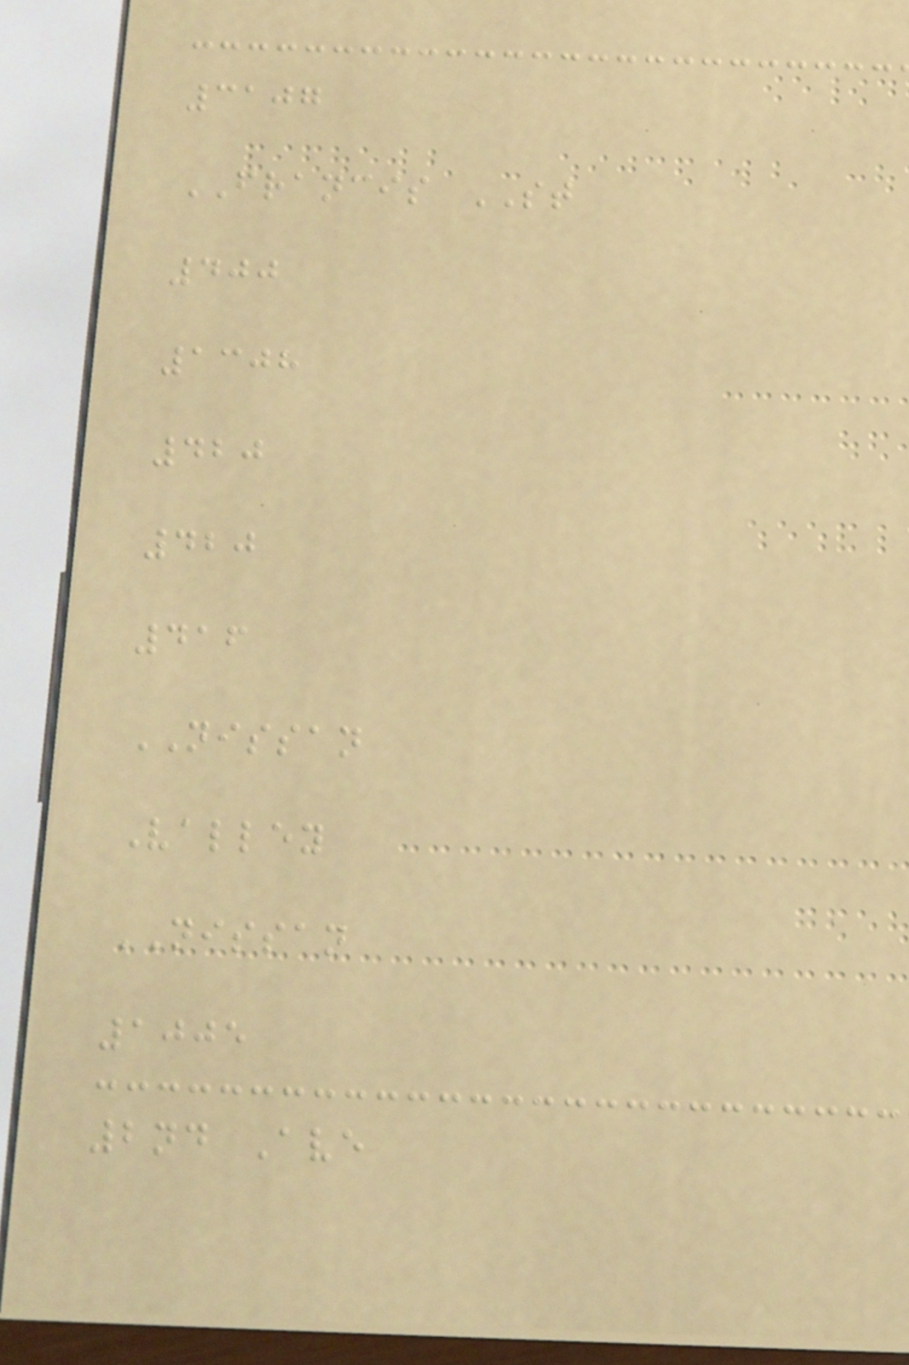3107
FRANCIS ST
400
1308
420
420
416
NISSAN
Valley
NISSAN
1005
2nd Ave
